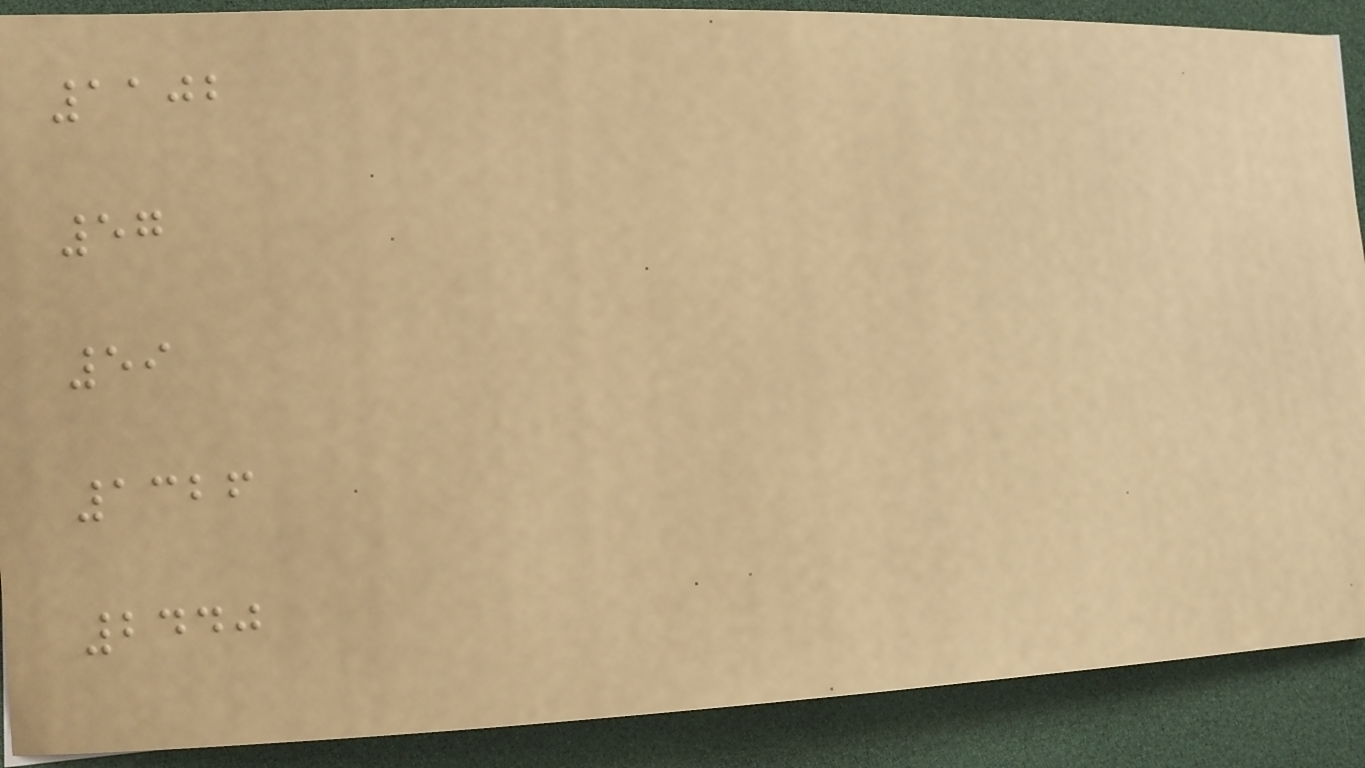1102
57
59
1326
2440
